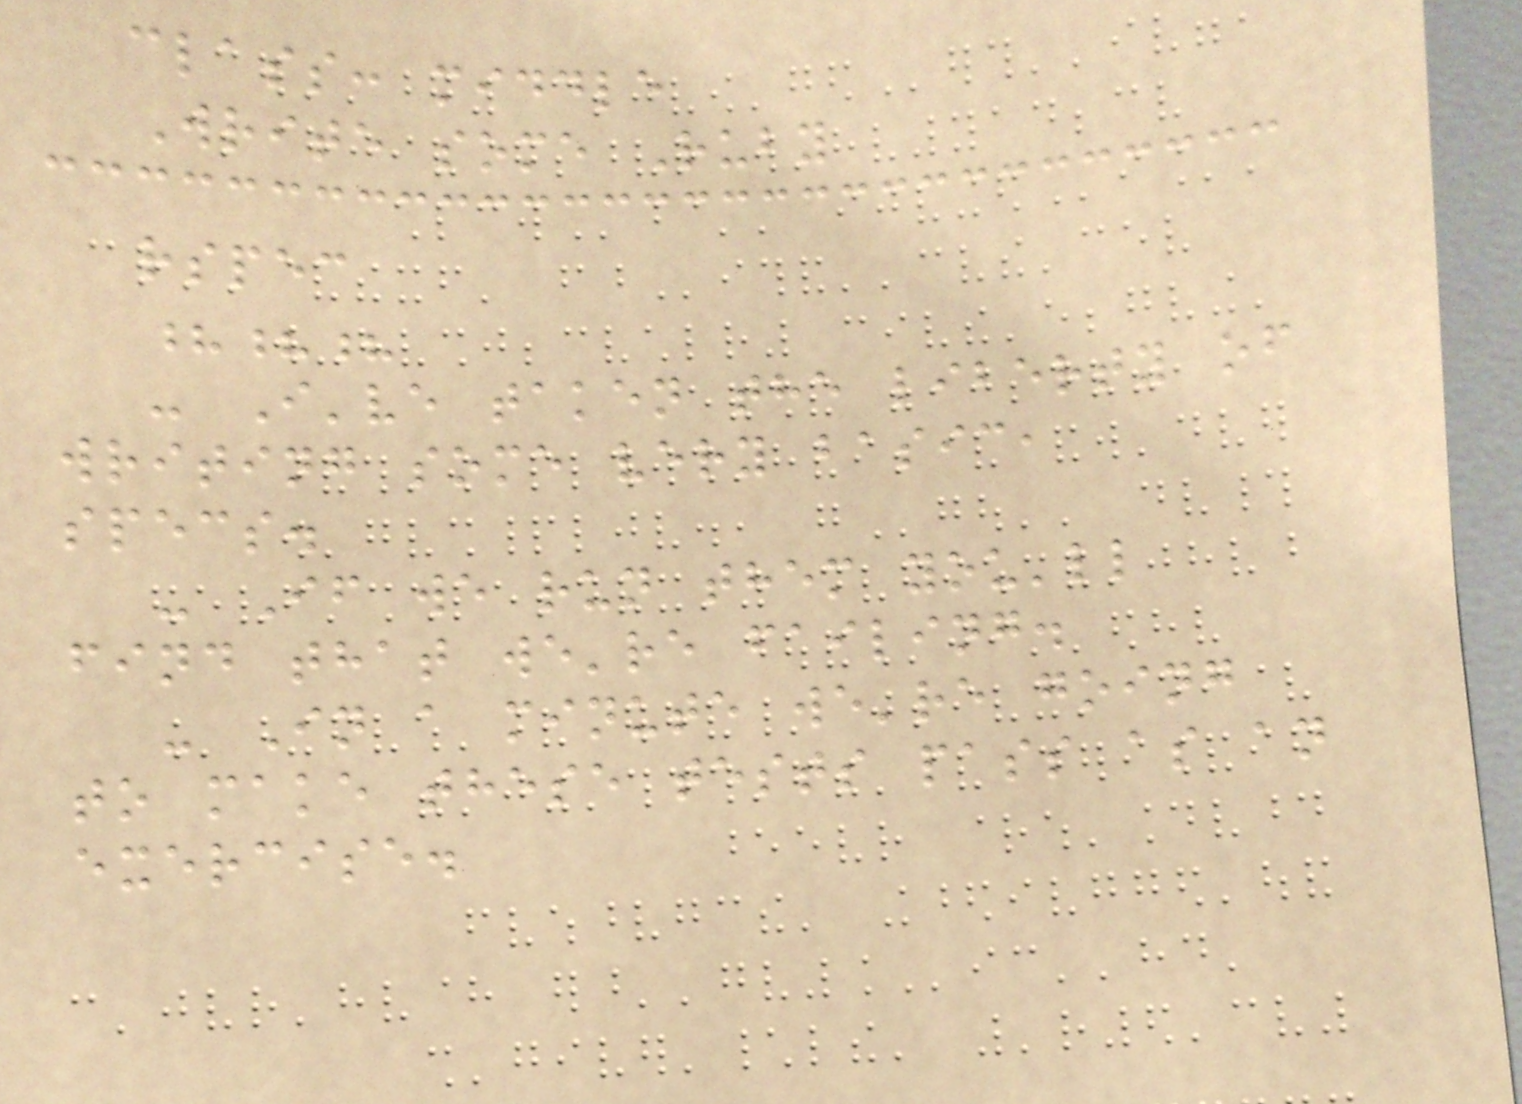class: middle
Write some Ruby
rspec
???
- I've taken the liberty of
writing some very basic,
specs.
- If we run them you'll
find that we're failing.
- In a minute we're going
to make these tests pass as an
exercise.
